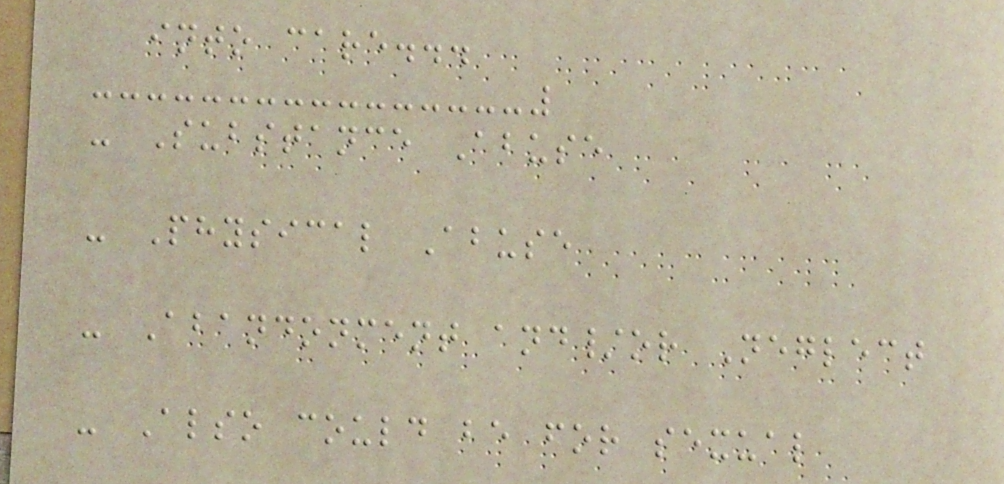into care...
- Substance Abuse
- Physical Abuse
- Abandonment and/or Neglect
- Also could be for sexual
